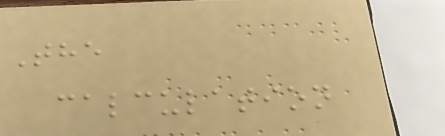The
calculation
